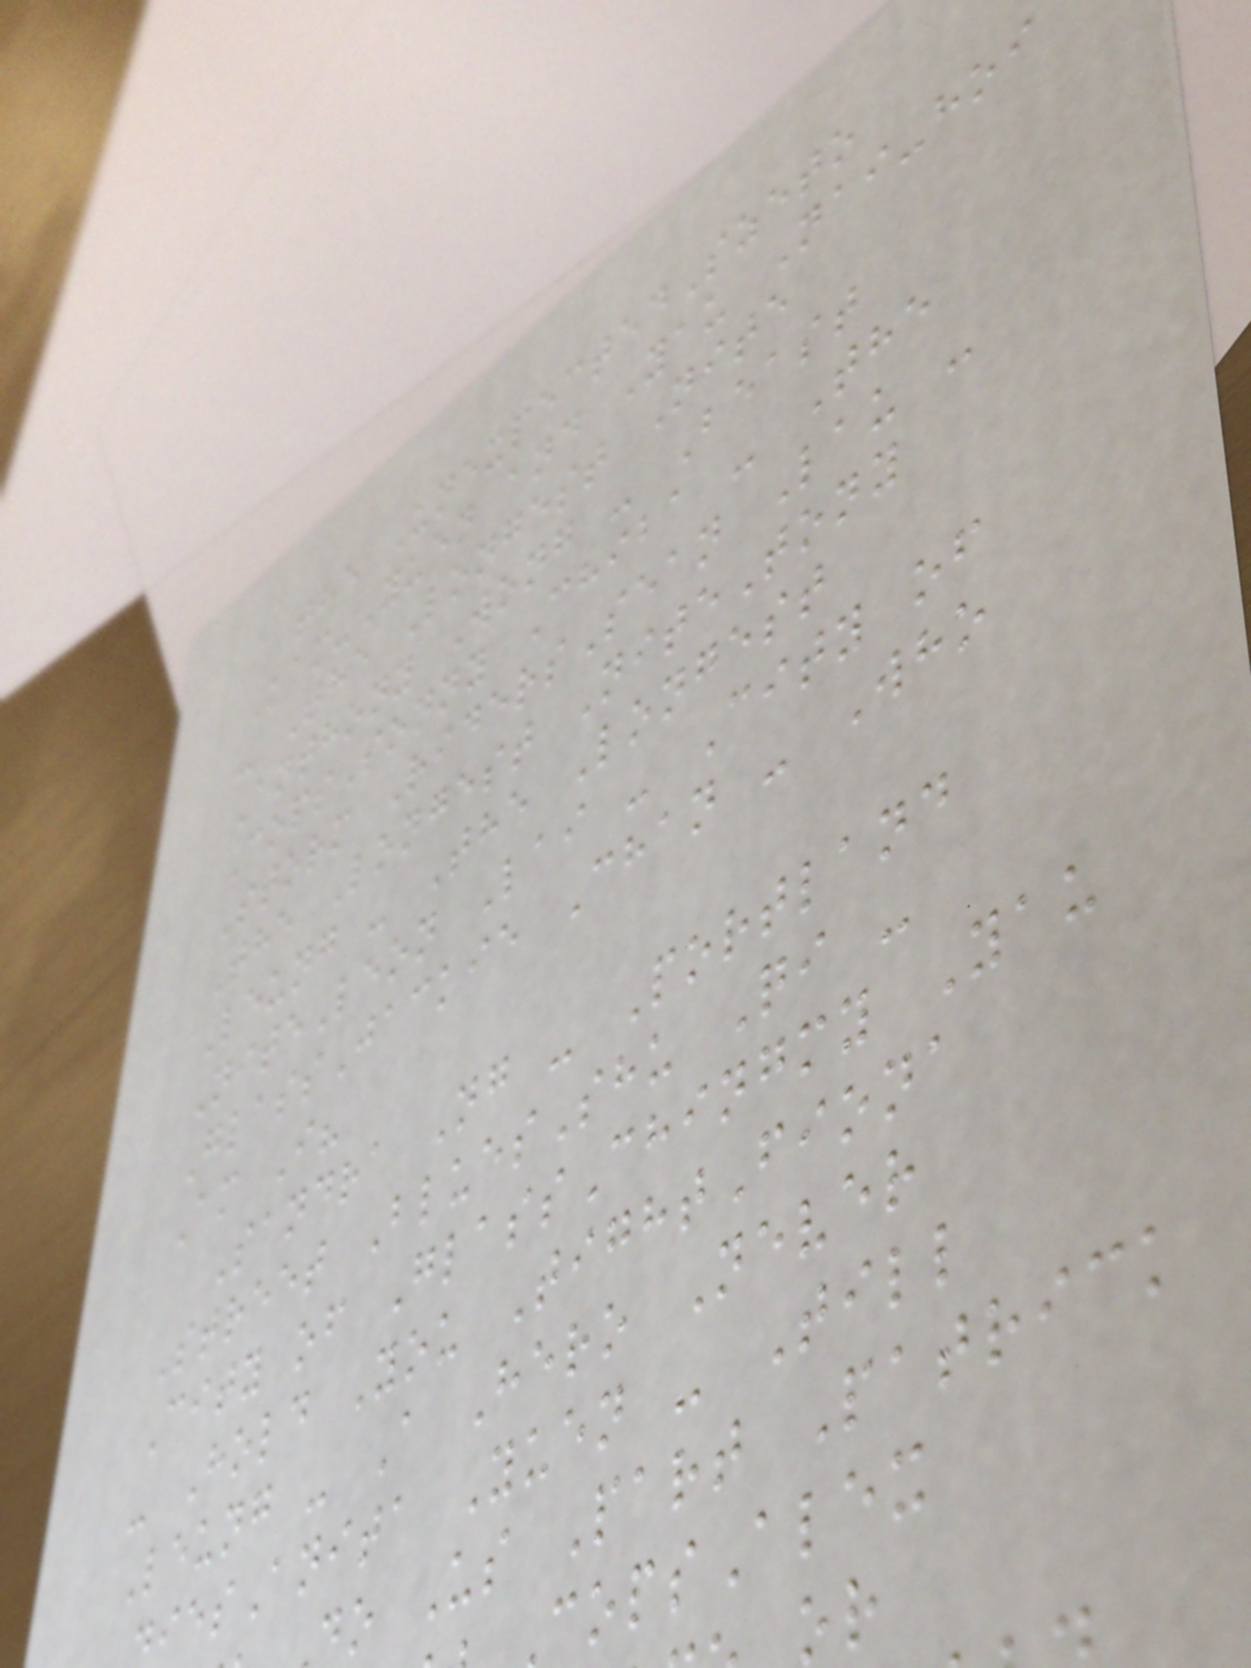the UnexpectedSzeto
Kam-Yuen and Yau Nai-hoi
- The Longest Nite
Anthony Wong - Beast
CopsSonny Chiba - The
Storm RidersSean Lau -
The Longest NiteTony
Leung - The Longest
NiteLeon Lai - City of
GlassJackie Chan - Who
Am I?
Sandra Ng - Portland
Street BluesShu Qi -
City of GlassChingmy Yau
- Hold You TightFiona
Leung - A Hero Never
iesAnita Yuen - Till
do Us Part Patrick
opsAlex
